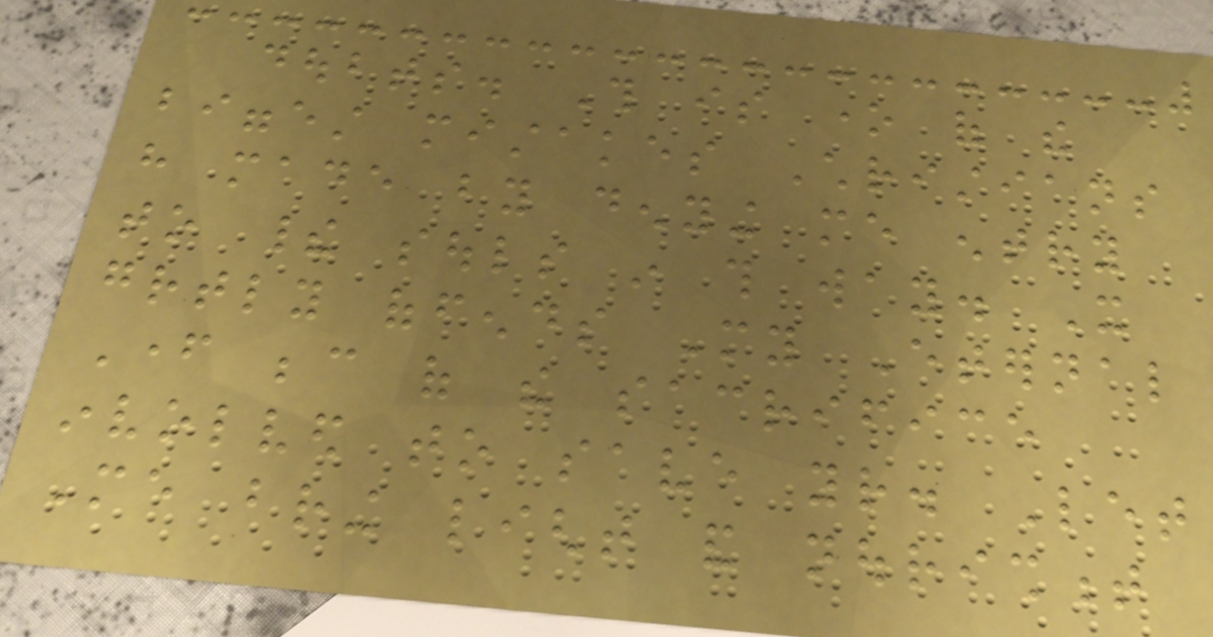doubts. This is one of the
biggest mistakes Christians
have made by denying me entry
to their souls in this way. It
greatly offends My Eternal
Father because of the sacrifice
involved to save your. Let
Me bring light and nourishment
